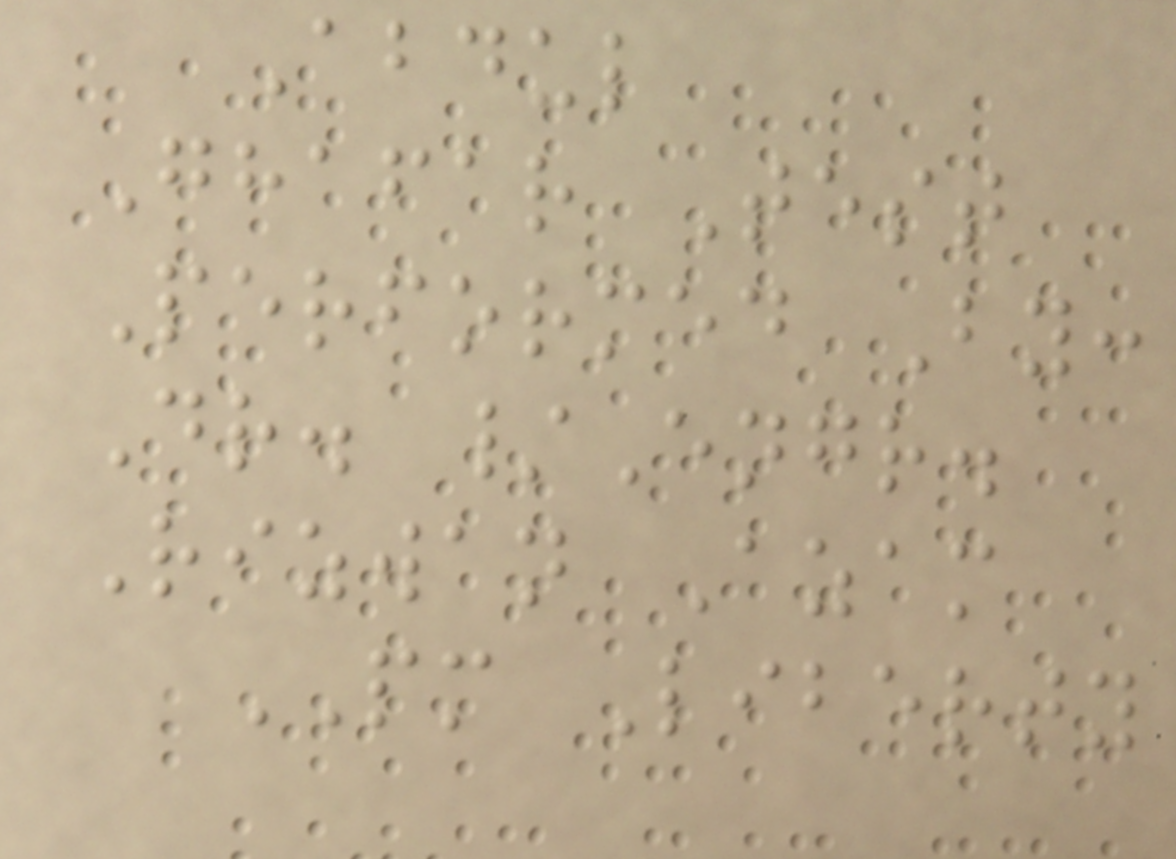Abdul
Ghafar Test
Performed By:
Dr. /Engr.
Rizwan Azam
PM Liberty
